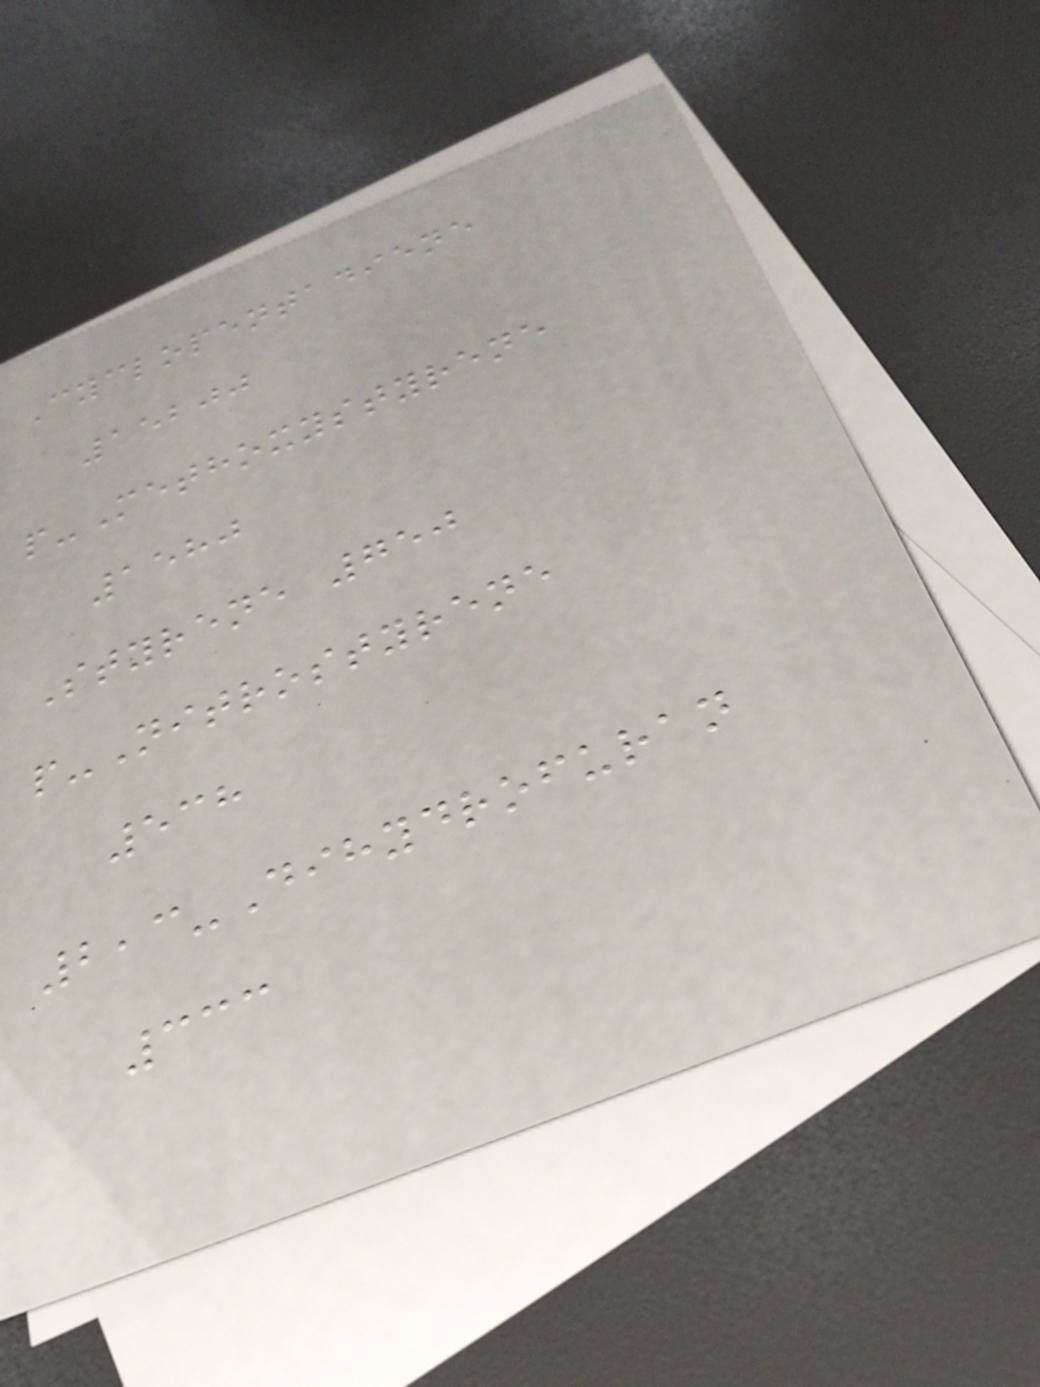Cyclopentadiene
15200
p-Methoxystyrene
1580
Styrene 750
p-Nitrostyrene
538
2,3-Dihydrofuran
333
